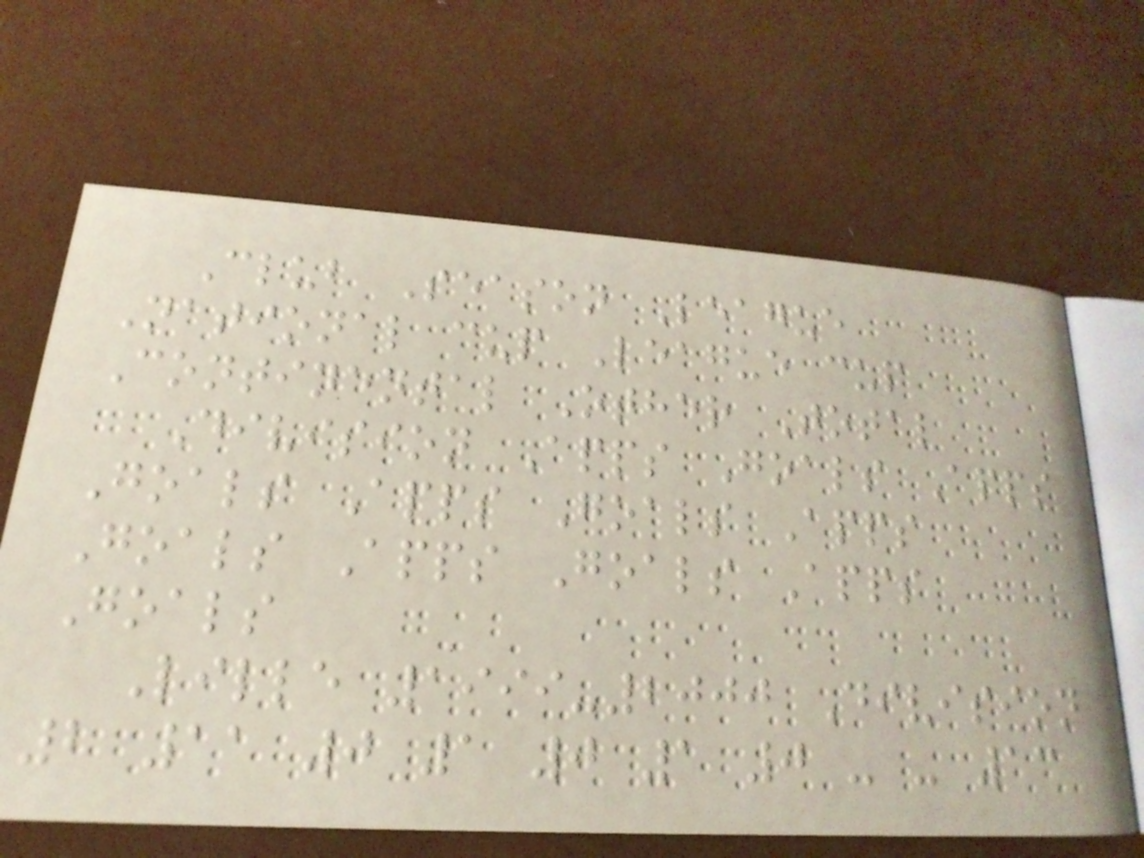Club Season League
National cup League cup
Continental Other Total
Division Apps Goals Apps
Goals Apps Goals Apps
Goals Apps Goals Apps
Goals
Lille 1999-2000 Division
2 11 0 1 0 1 0 - - 13
